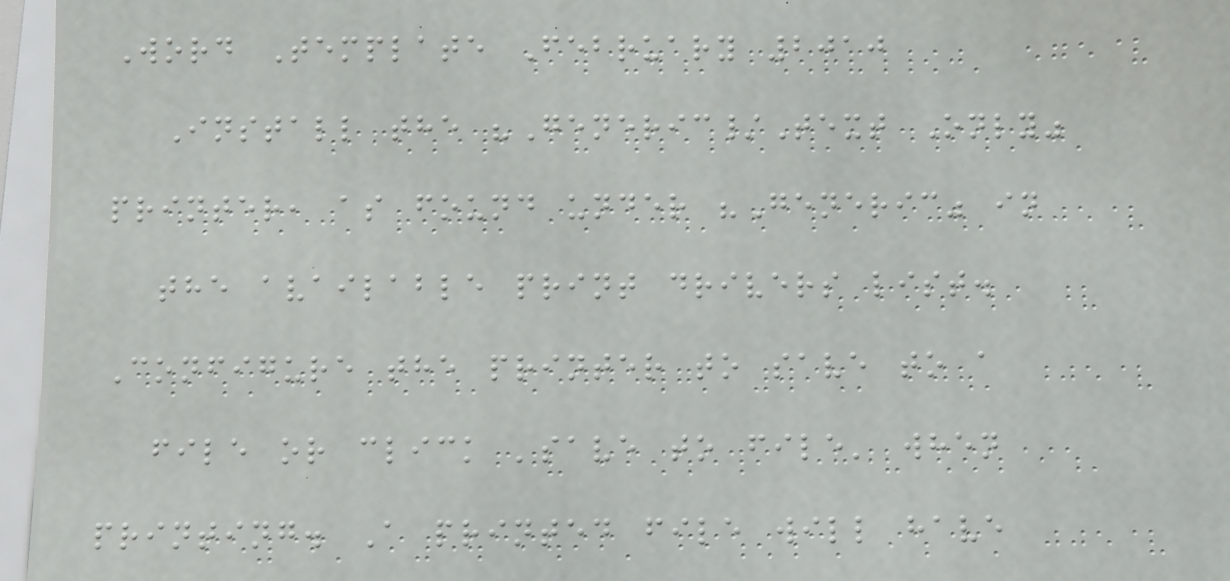Word Template February 2010
Install the "Generic/Text Only"
printer, as found under "Generic" in
the available print drivers list.
Configure the printer to save to a
file or click 'save to file' when
printing. A printed file will have
